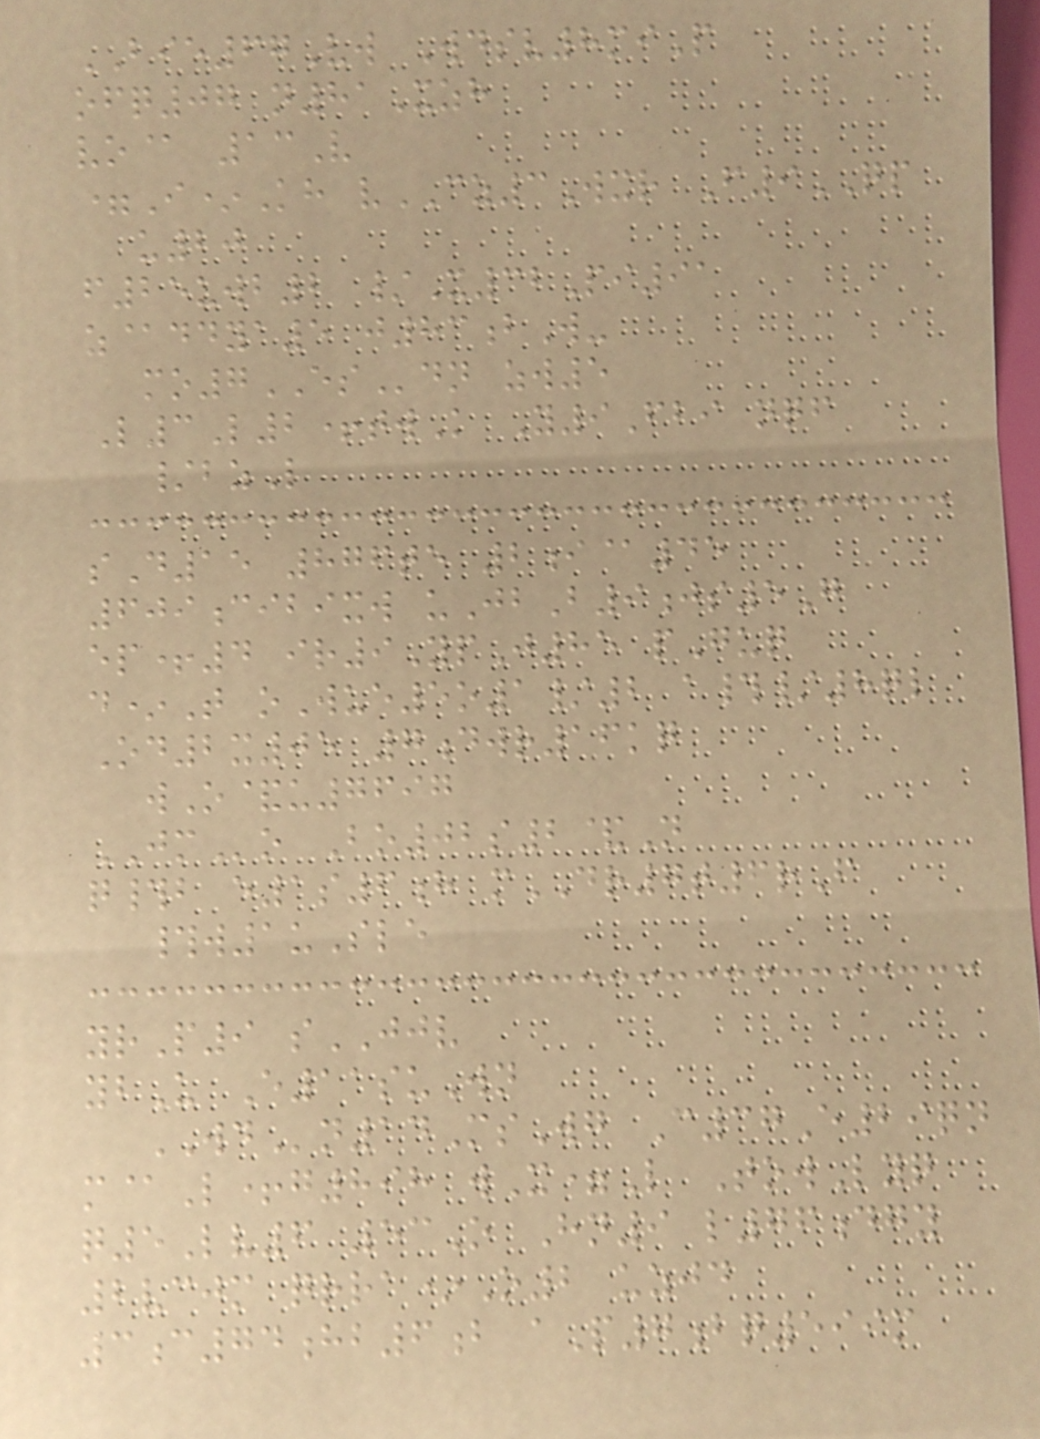BIE67Vw Wdsv8miP
ofq07 n81Xzh
vo@ 13V
=I*Kh vCZ3Wxr F9QP
u20
f25uwb2 /X32Pi91
z@ddya5 j83bW-
mo7ESdn zw5
L3L2+twK Y9Fbi nqf
/bzL
sD15 876te 2i@45
609cibixw uJbB9js5G
ep+4 ir9YpJ85 pGuq
d*T oWue5o1/2 a#/8ql
Od2x05 7dwr16kq
wO&u7697
JMo Bo02s2&N
q#b e1s6h mDR7t6rF
#w1uSle
yrP9 sJJV
ybU E11suWn
WDn14MsWg C37E29qn
m@L+g898 wX=L TowLyq
q5Lv6 53O Hn9 l76dgy
2vcjm qrra*O2 uzjd
3c74hb6b aP7bq599m
